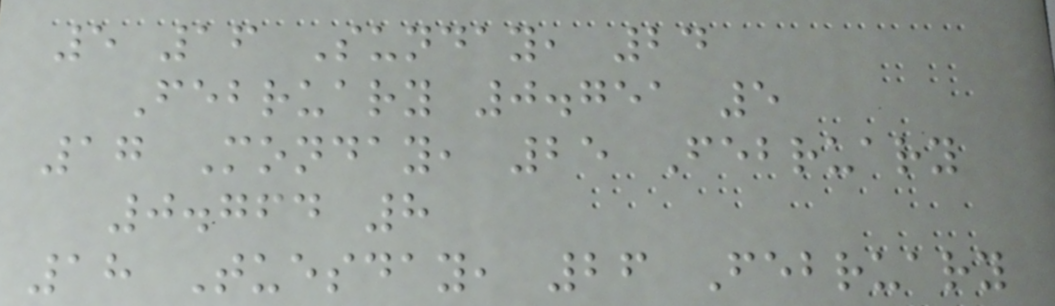5 16 Sunday, 24
February 0.751 5
17 Monday, 25 February
0.764 8
18 Tuesday, 26 February
